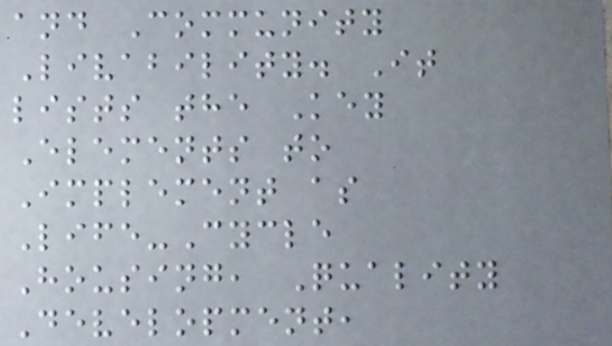and Community
Livability. It
lists the Key
Elements to
Implement as
Life-Cycle
Housing, Quality
Development,
